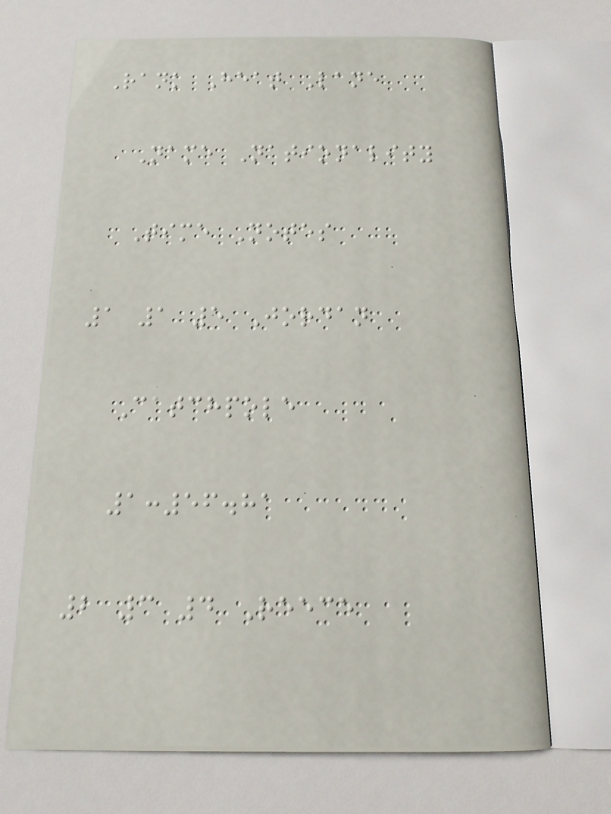Rank Heat Lane
Name Nationality
Time Notes
1 1 5 Jordan
Catchpole
1:56.81
2 3 4 Reece
